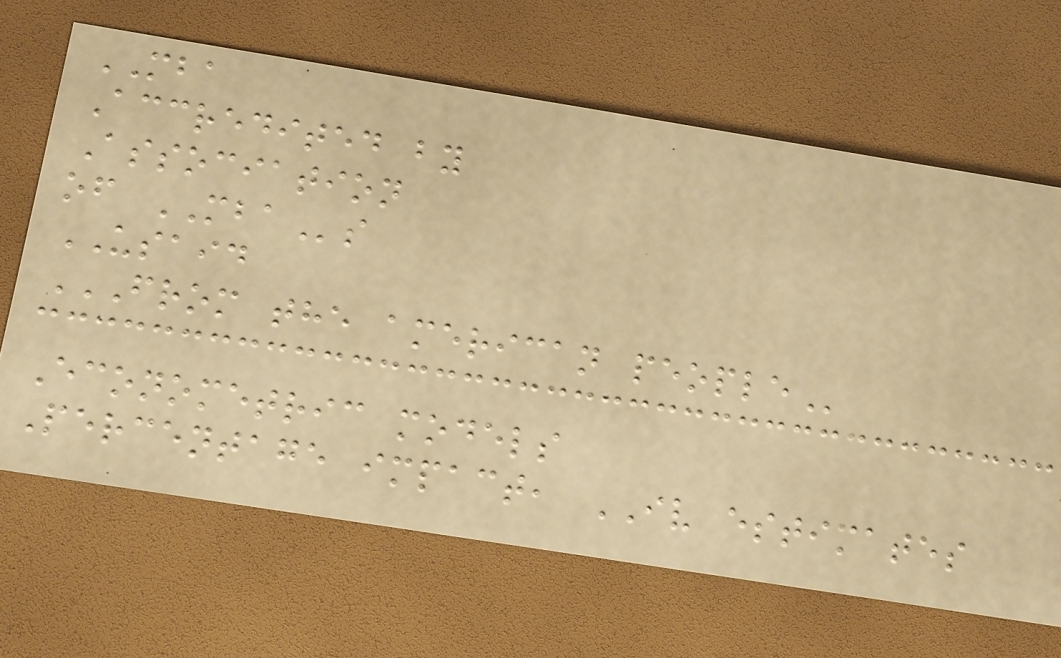MBA
Accredited by
Association
of MBAs
USAID
FROM THE AMERICAN PEOPLE
Econometric models
Percentage impact, IV estimates
